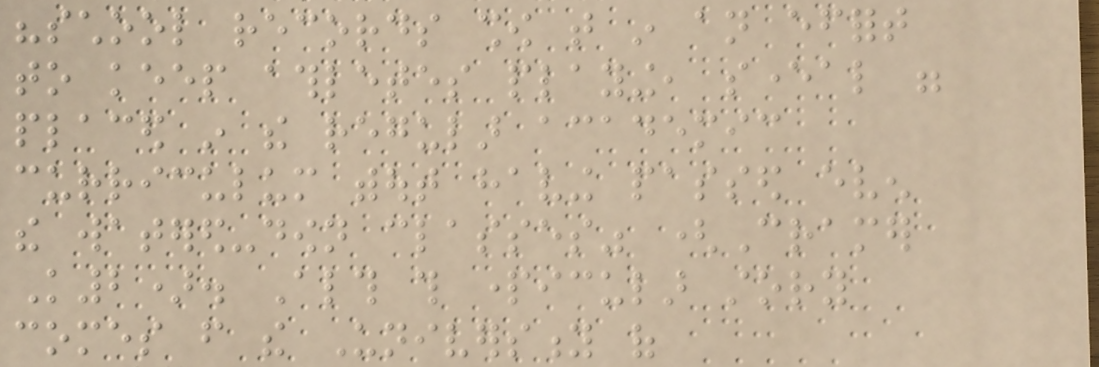"school records show that in an effort
to keep athletes playing, several were
placed in the regular academic
curriculum without having passed even
the watered-down classes" (Cramer
K2). Although this particular story
comes from the University of
